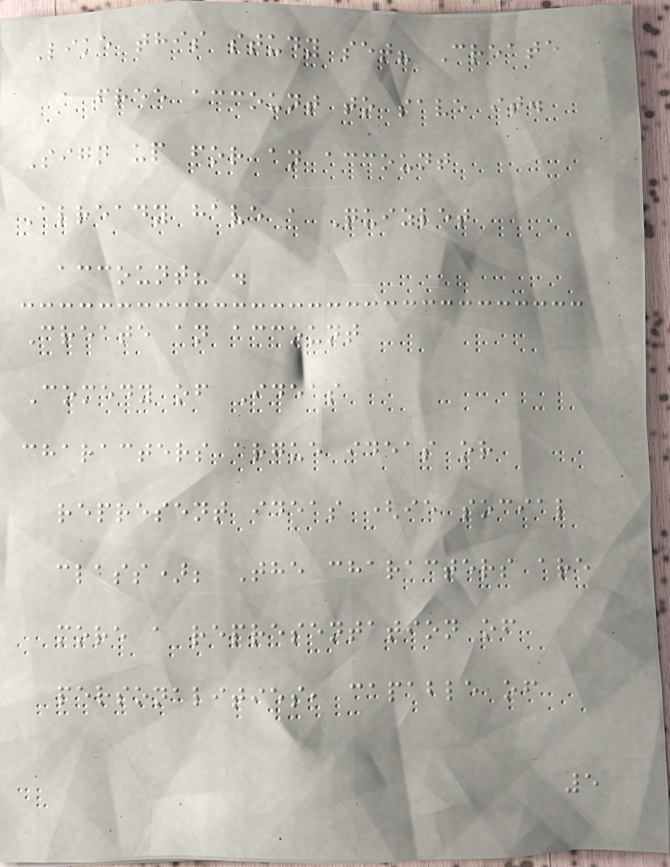Like this study set? Create
a free account to save it.
Sign up for an account
Already have a Quizlet
account? .
Create an account
Comedy of Ideas
characters argue ideas or
represent ideas (ie social
class); The characters are
more a representation of
personalities, capable of
5
